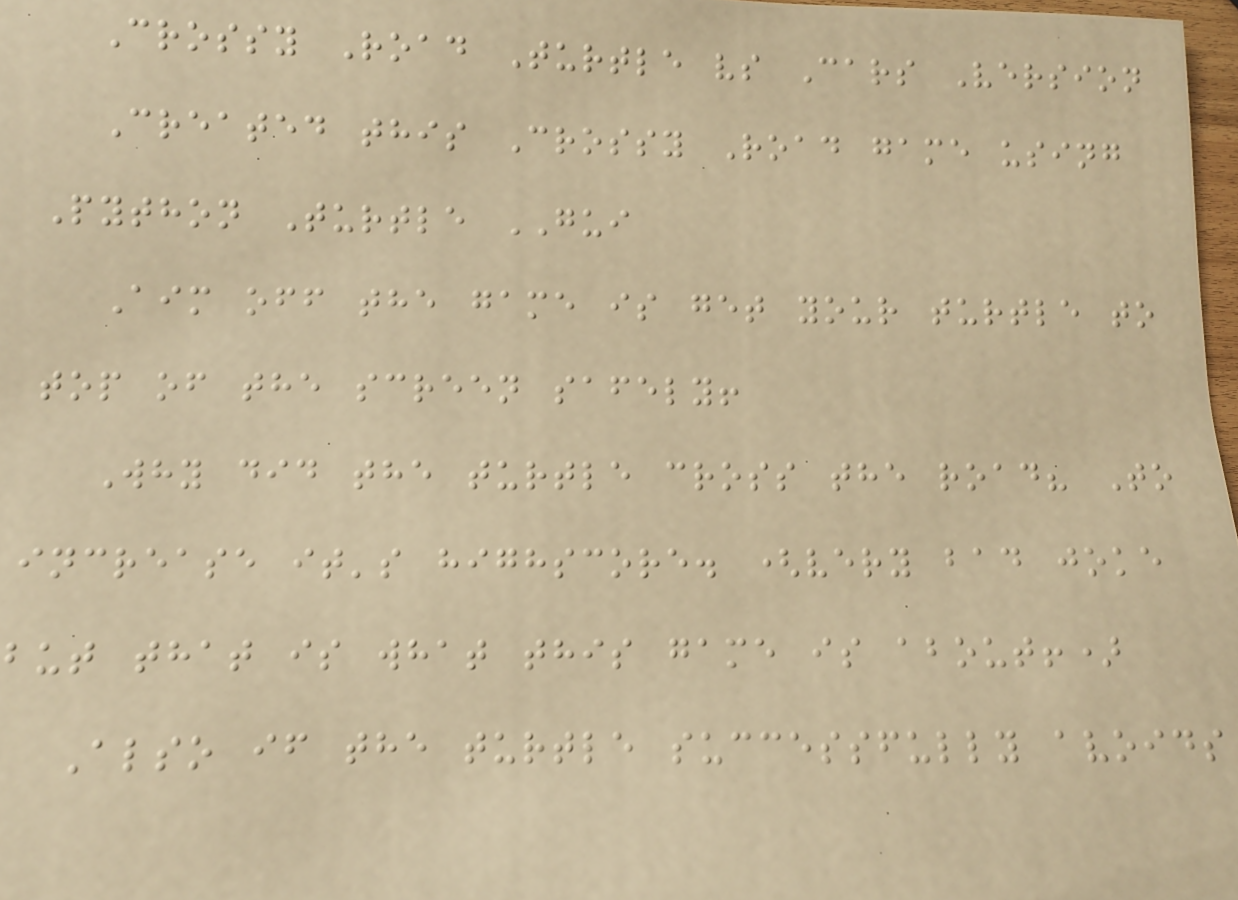Crossy Road Turtle vs Cars Version
Created this Crossy Road game using
Python Turtle GUI
Aim off the game is get your turtle to
top of the screen safely!
Why did the turtle cross the road? To
increase it's highscore. (very bad joke
but that is what this game is about!)
Also if the turtle successfully avoids
